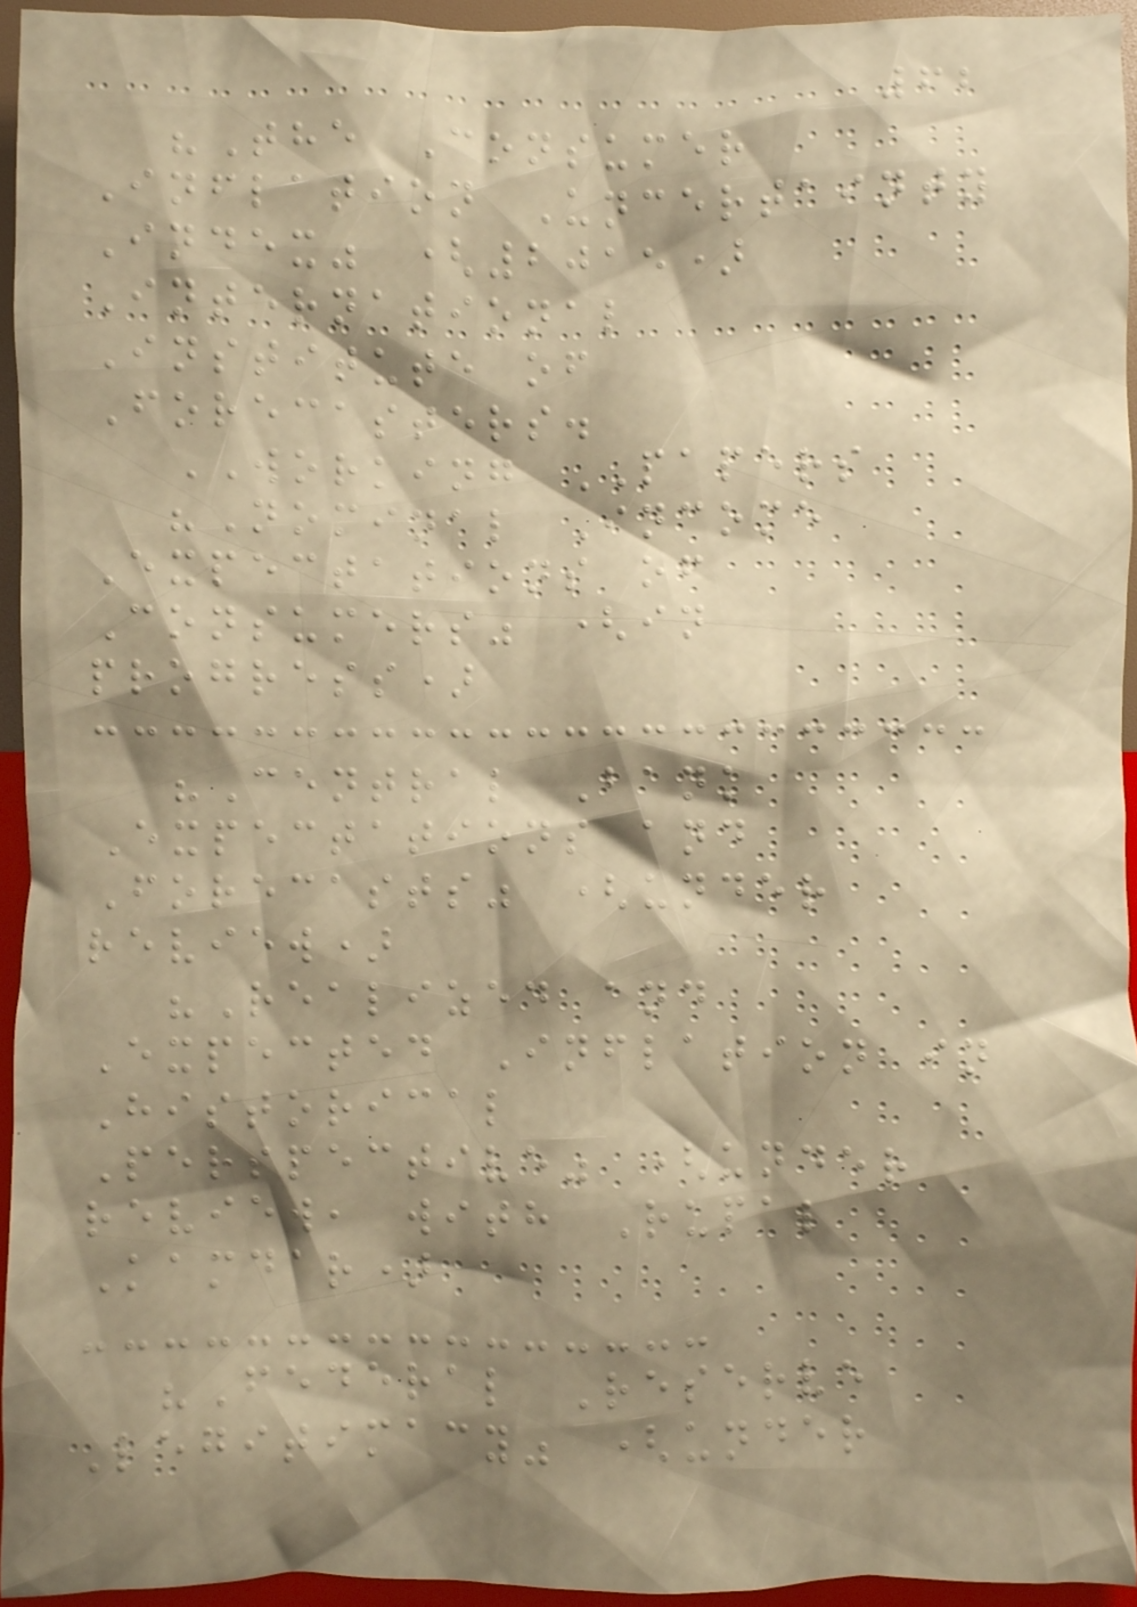62
"The Consumer
Inflation Uncertainty
Index" (2015)
International
Institute of
Forecasters.
WORKING PAPERS
"Nominal Income
Expectations of
Consumers" (in
progress)
"Central Bank
Expectations and
Forecasts" (under
review)
"Realized and
Expected Inflation in
Historical
Perspective" (under
review, with Rupal
Kamdar)
"Federal Reserve
Legitimacy" (under
